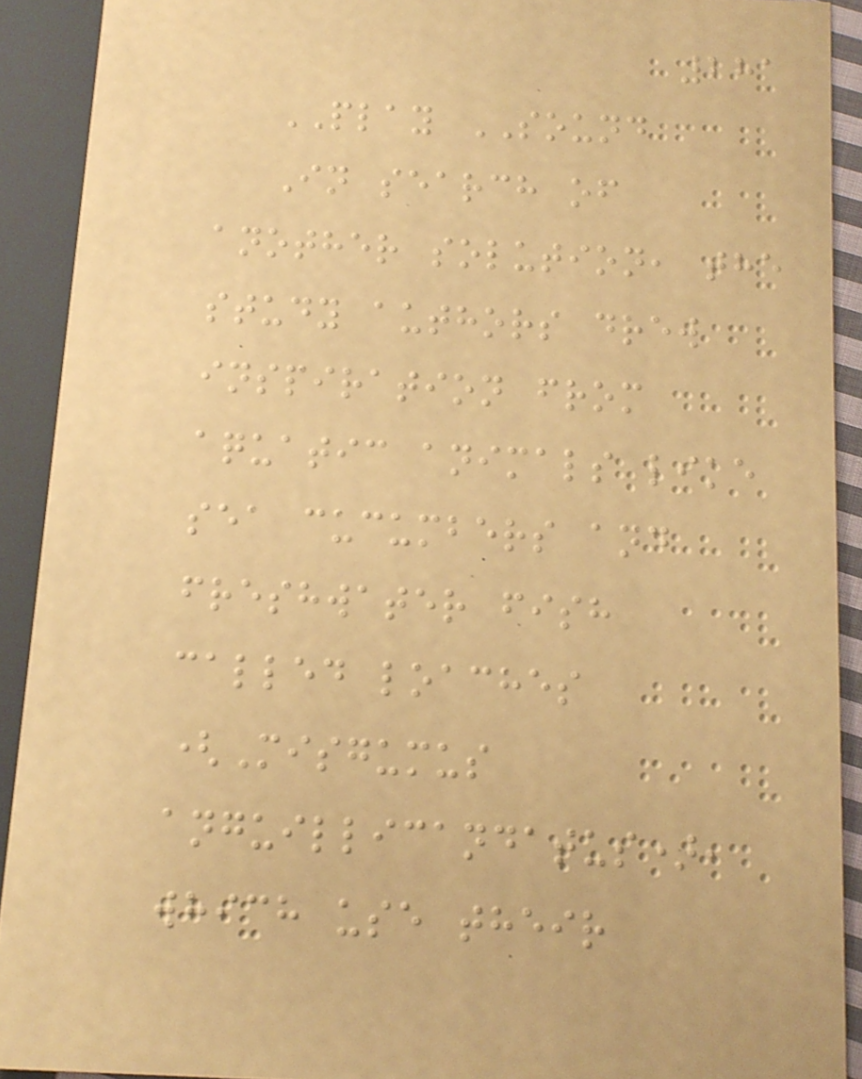281
PLAY SOUND
In search of
another solution, the
study authors drew
inspiration from
aquatic animals like
sea cucumbers and
freshwater fish
called loaches
(Misgumus
anguillicandatus),
which use their
